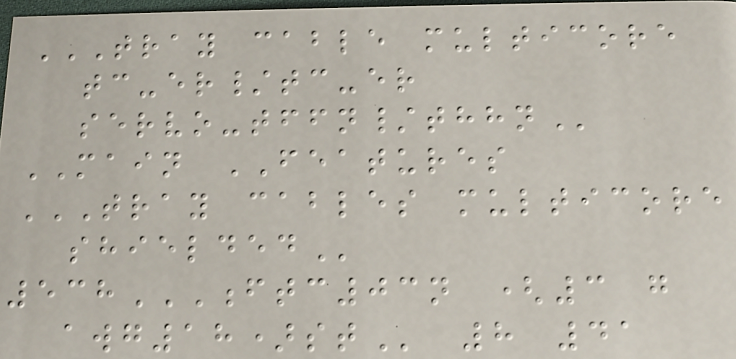TRAY CABLE MULTICORE
TC-ER/TC-ER
SERVO-TFFN/THHN
MAIN FEATURES
TRAY CABLES MULTICORE
SHIELDED
538FTC03N (3 G
AWG18)ST 8 41
